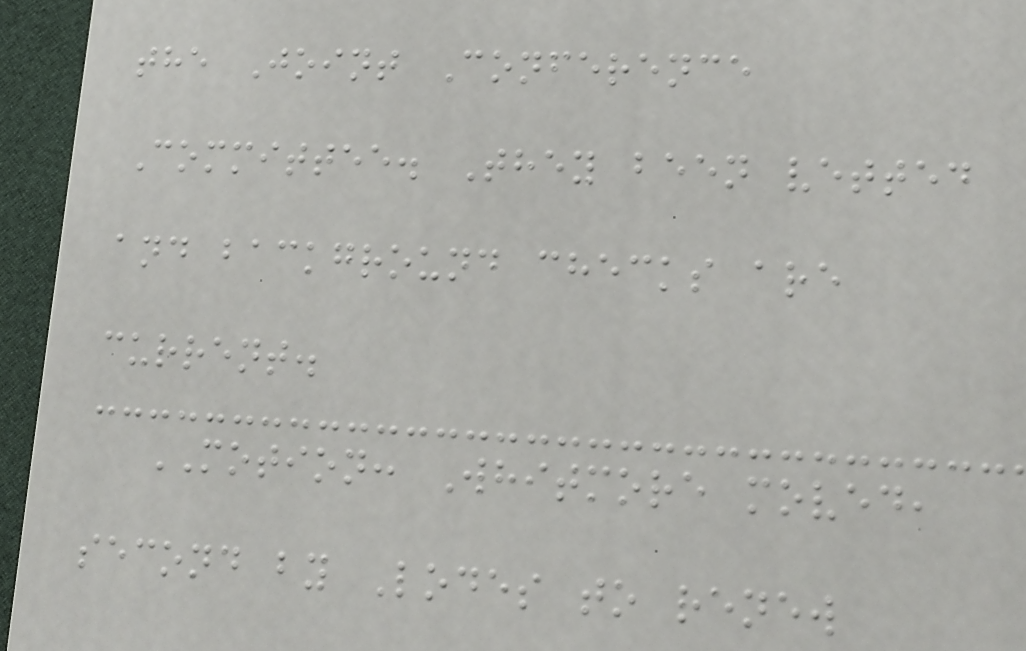the Joint Conference
Committee. They been vetted
and background checks are
current.
MOTION: Whitmore moved,
second by Lodes to renew
